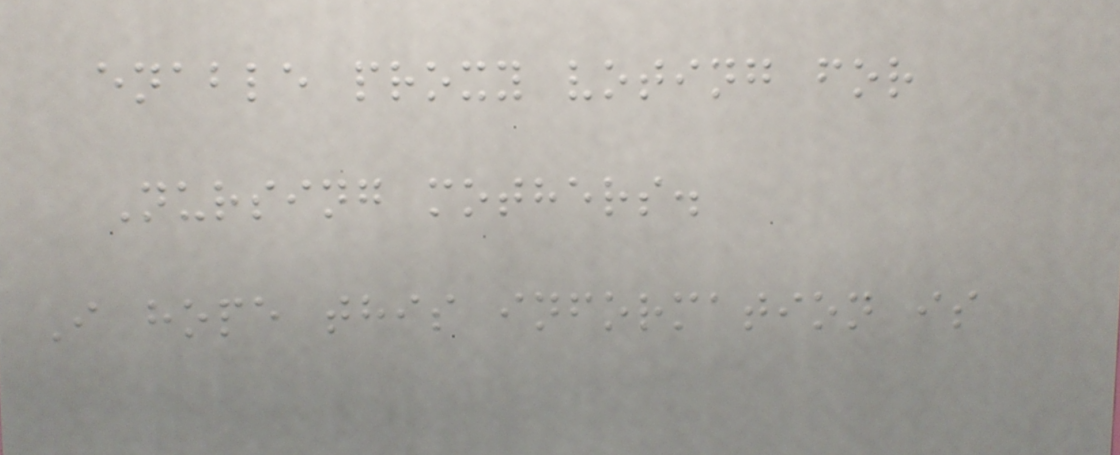enable proxy voting for
Nursing mothers.
I hope this information is
